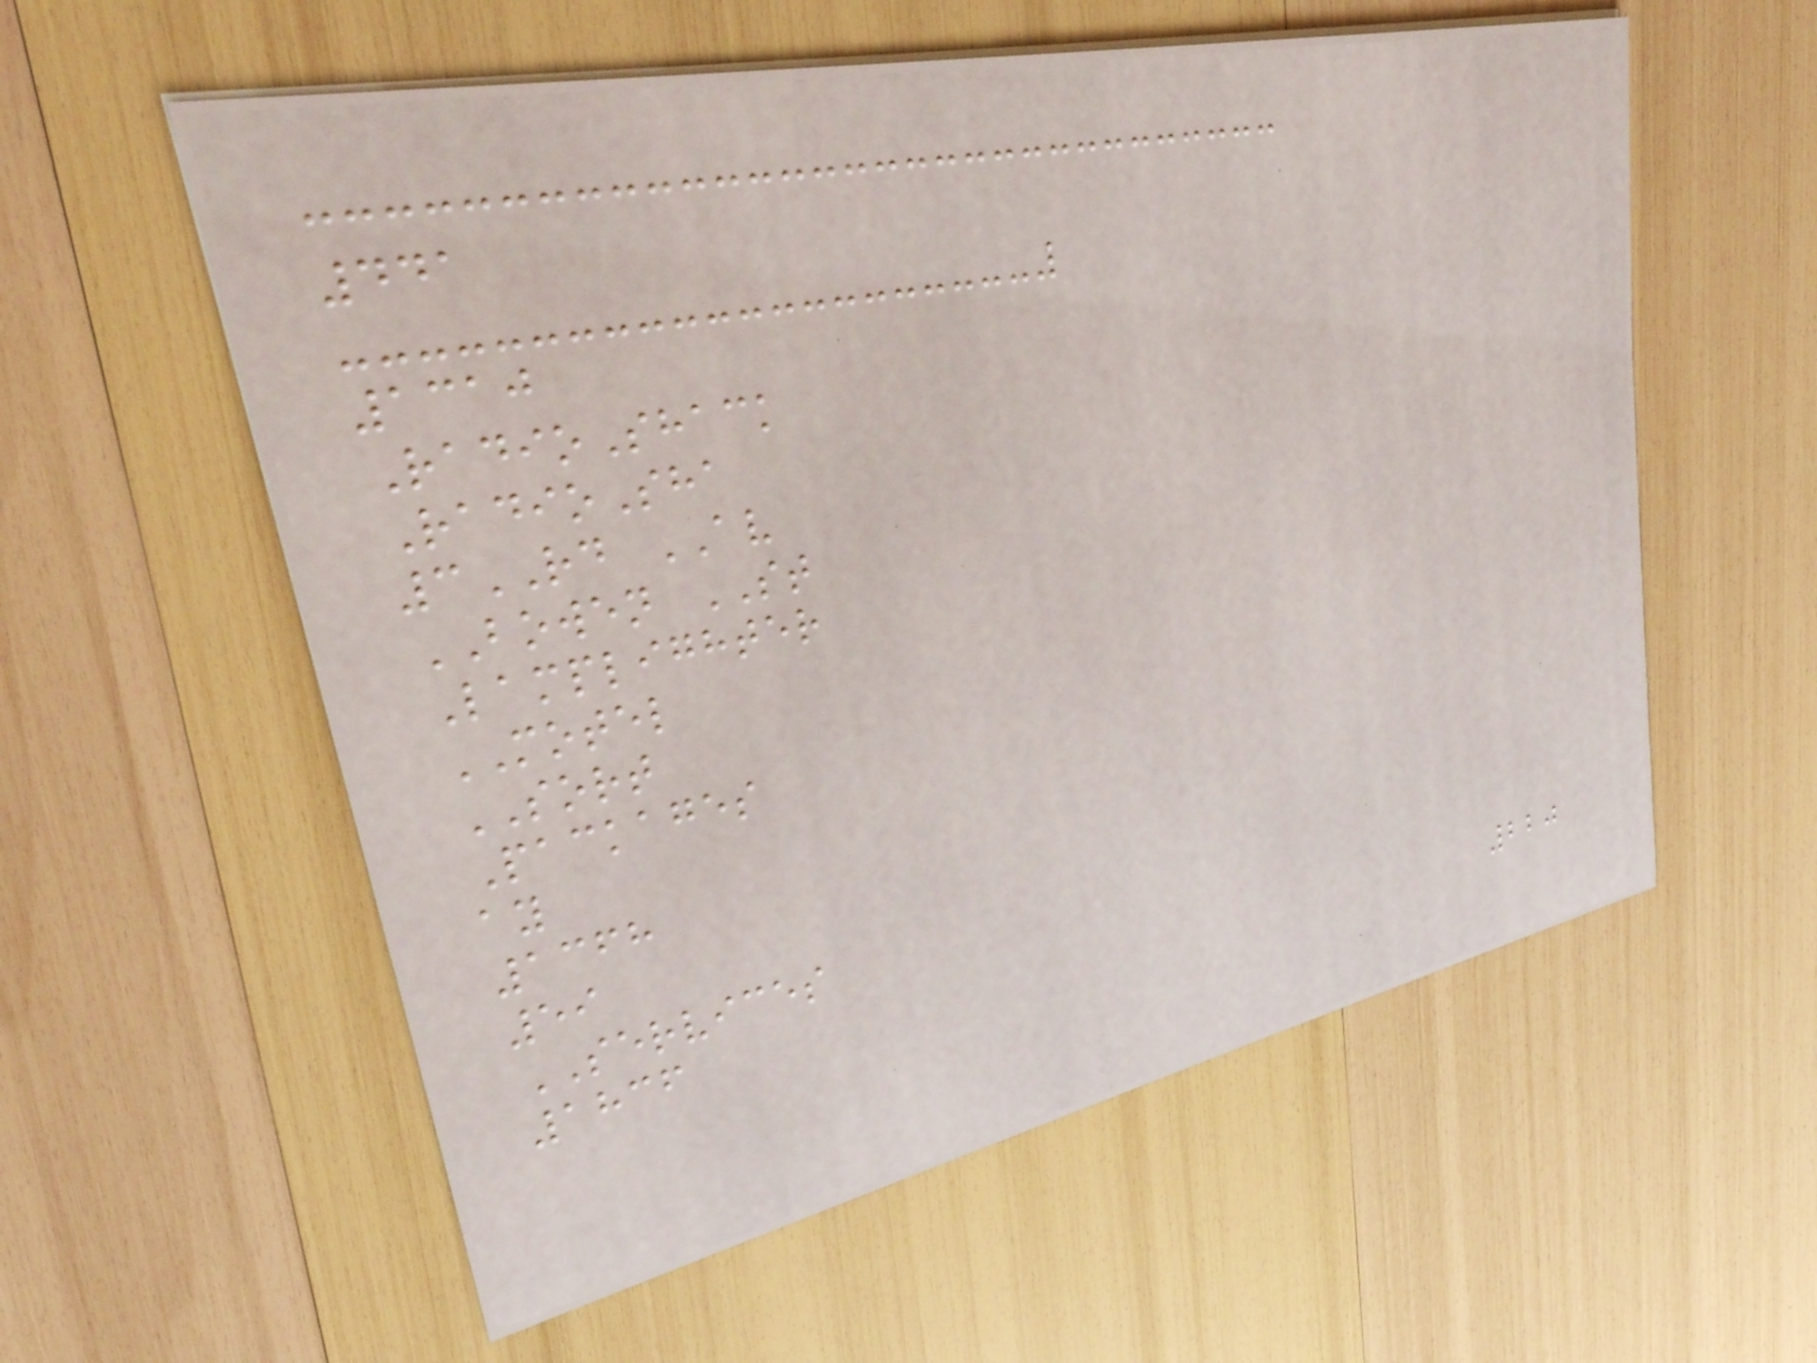441
1310
RadioShack
RadioSha
3RD AV
BOWEN ST
Lamplighter
MOTEL
SORT
Packages
ay
1368
59
SERVICES
1836
220
